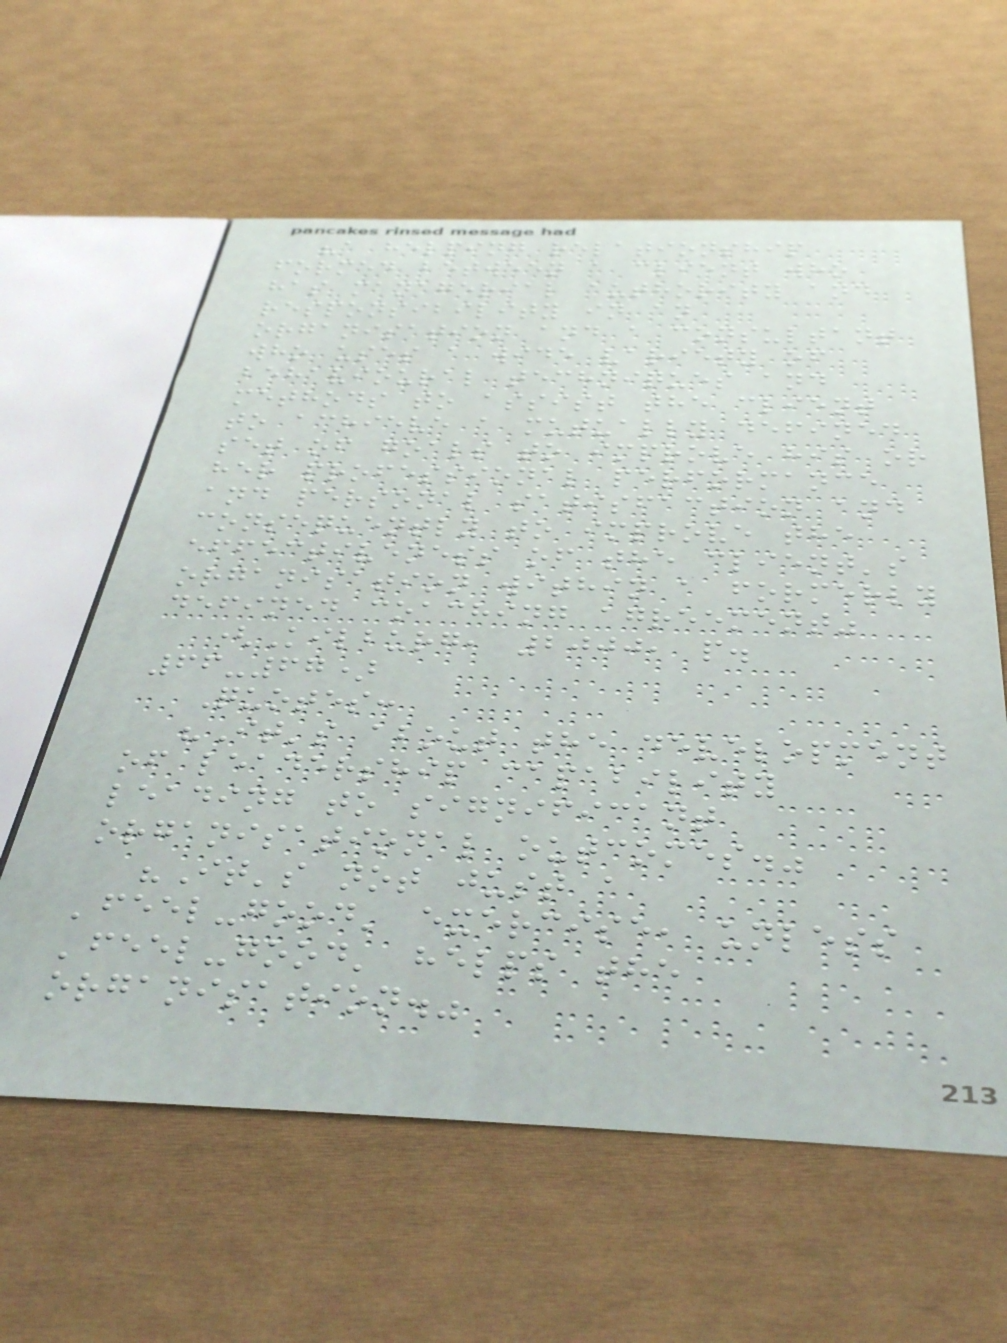"a helping relationship
formed between a client who
has managerial authority and
responsibility in an
organisation and a consultant
who uses a wide variety of
behavioural techniques and
methods to assist the client
to achieve a mutually defined
set of goals to improve his or
her professional performance
and personal satisfaction and
consequently to improve the
effectiveness of the client's
organisation within a formerly
defined coaching agreement"
(Kilburg, 2000, p.
66-67)
Quotes:
"It's about the development
of leadership capability
leading to significant
organisational outcomes."
"It's not just a
'feel-good' exercise, unless
'feel-good' helps the
organisation."
